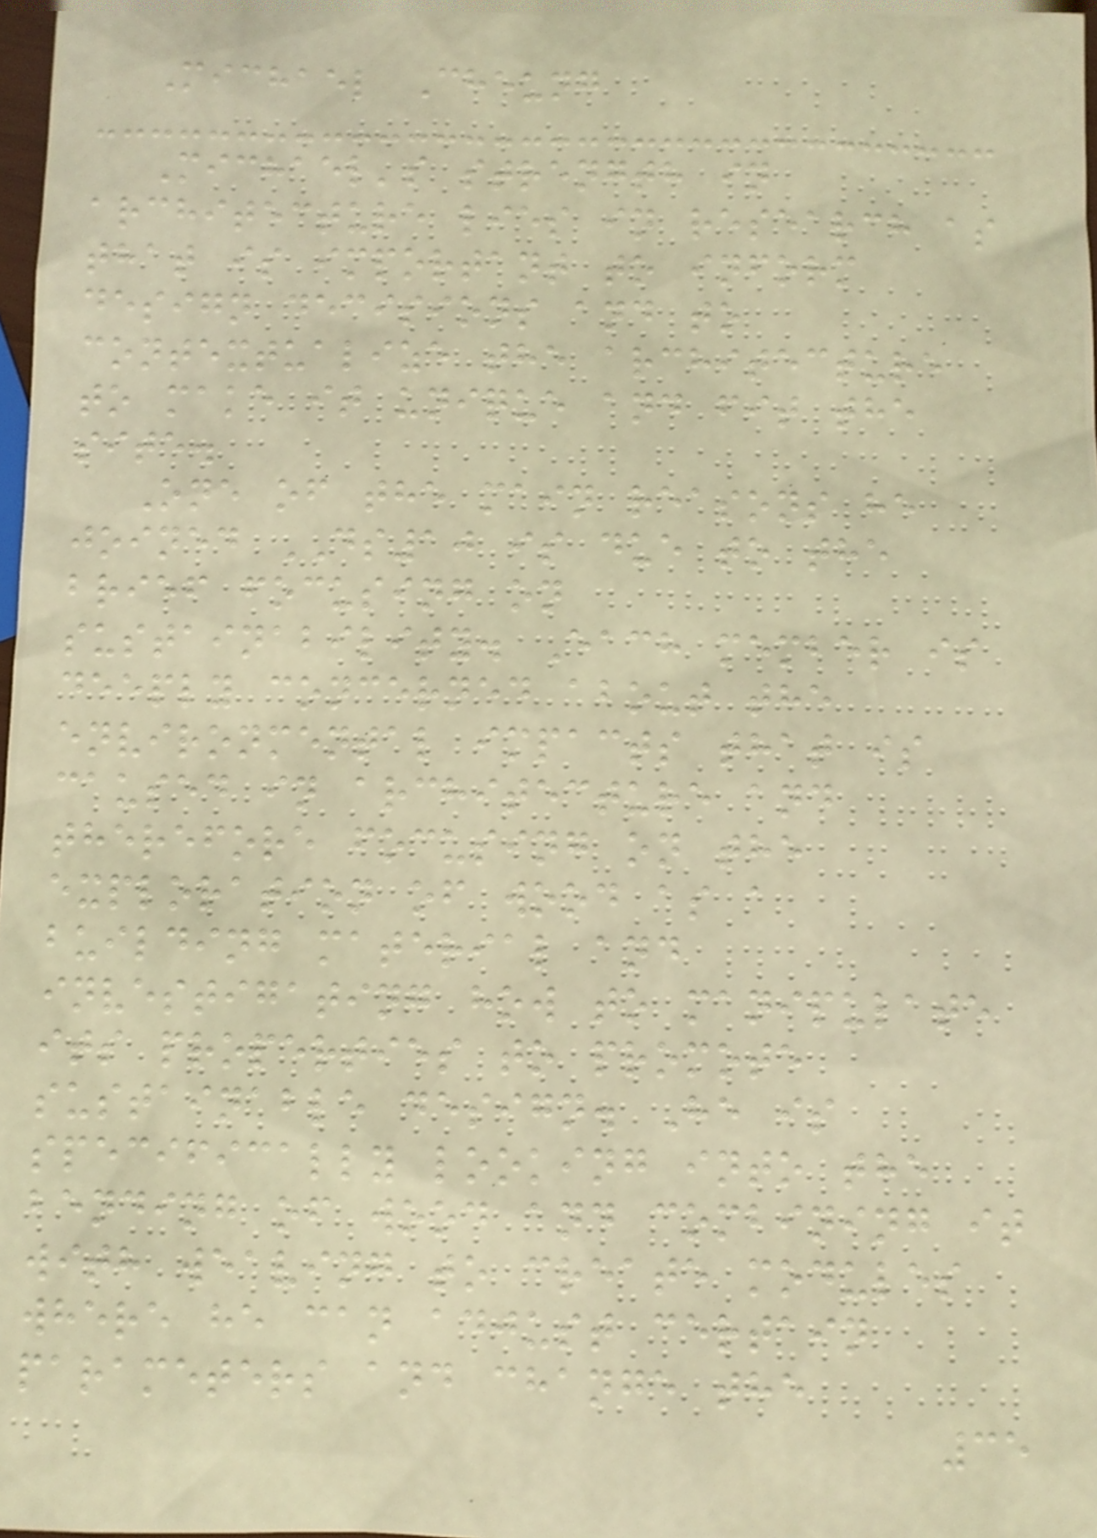Michael Cheung
Michael's strength in
architecture lies in research as
that is important to inform
design decisions and to
contextualize the architecture
to make it unique and fit the
site.
One of the main reasons he
joined DS10 is due to the
brief focusing on
sustainability. Each member is
deeply concerned about the
environmental impacts that is
caused in architecture and
therefore focusing on the
exploration of wood as a
building material and
investigating how to manipulate
its properties to promote
sustainable design. He is
specifically looking into the
bending of wood and combining it
with weaving to create modules
where he can adjust certain
parameters and change the
35
